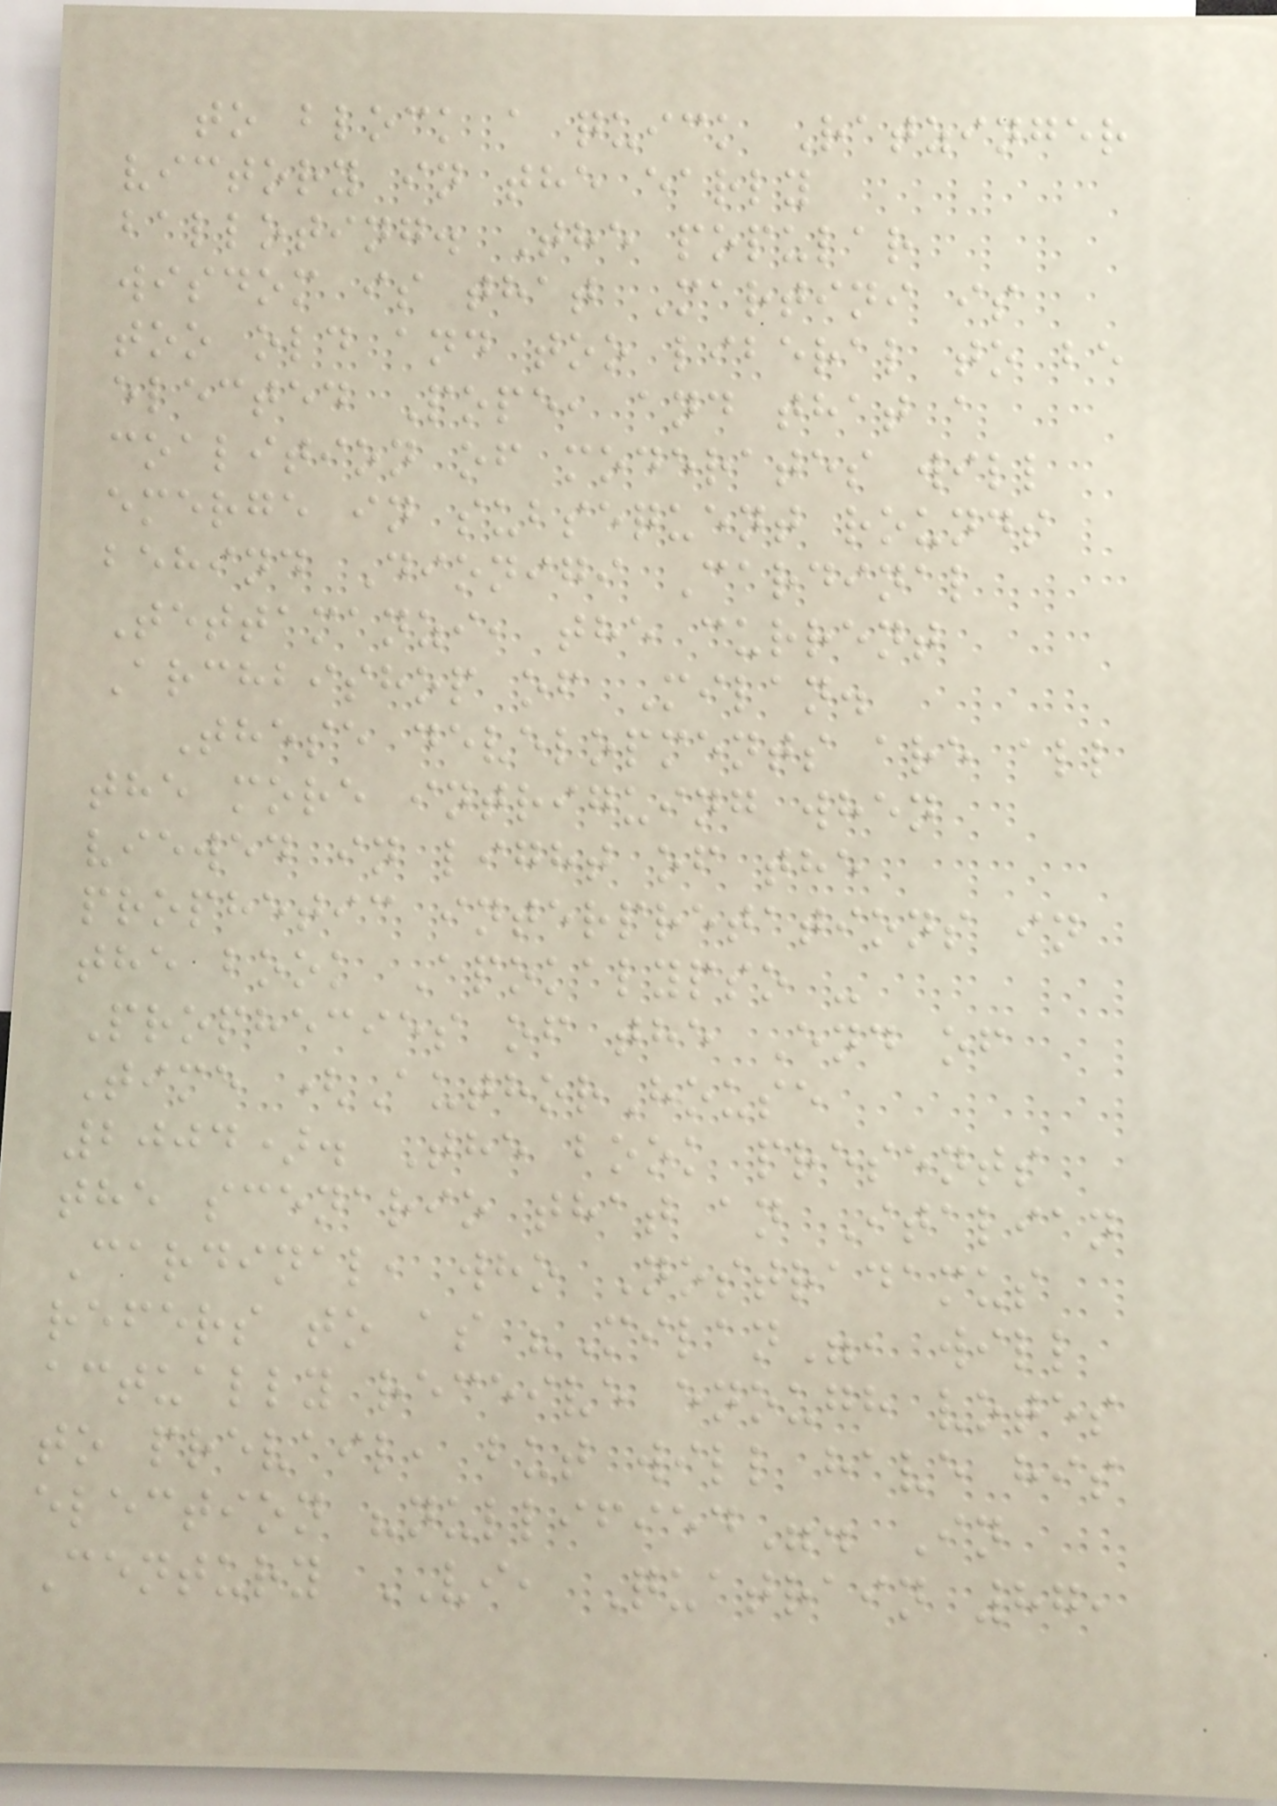to block a quick Ratzinger
victory in the early
balloting. The popular
wisdom is that Martini is
too old and too liberal to be
elected Pope, and that a
coalition of moderates will
emerge in subsequent rounds
behind Dionigi Cardinal
Tettamanzi, the current
Archbishop of Milan.
These developments are all
the more intriguing when
viewed in light of the
prophetic interpretations in
the book Apokalypso -
Prophecies of the End of
Time (AuthorHouse
2004). The book presents
the scenario that an Italian
Cardinal, who Nostradamus
refers to as "Milan", will
actually receive enough votes
to prevail, but will have his
election "nullified". In
Century VI, Quatrain 87,
